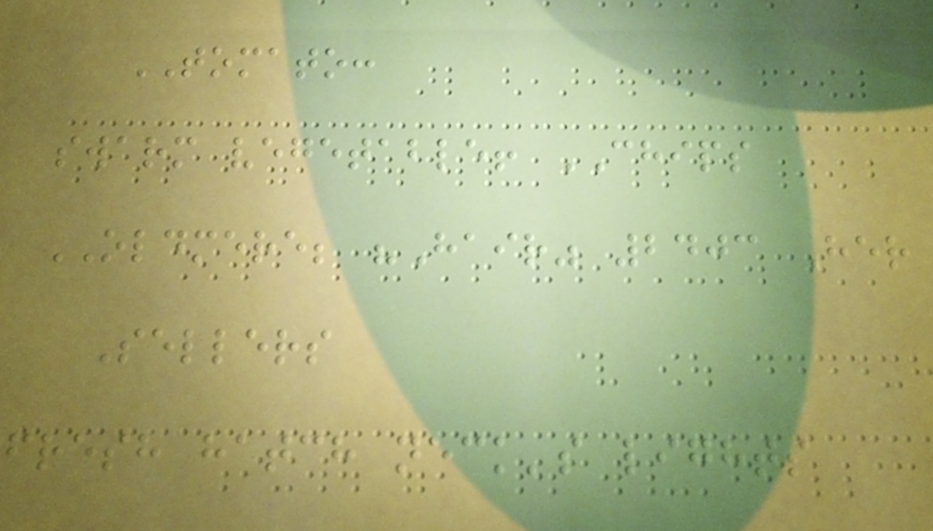TOMATO:
swarm vegetable! CHIPS
OLDMERE; "Hair" 2403 Her
Sellers
fresh hatch neck's lights
